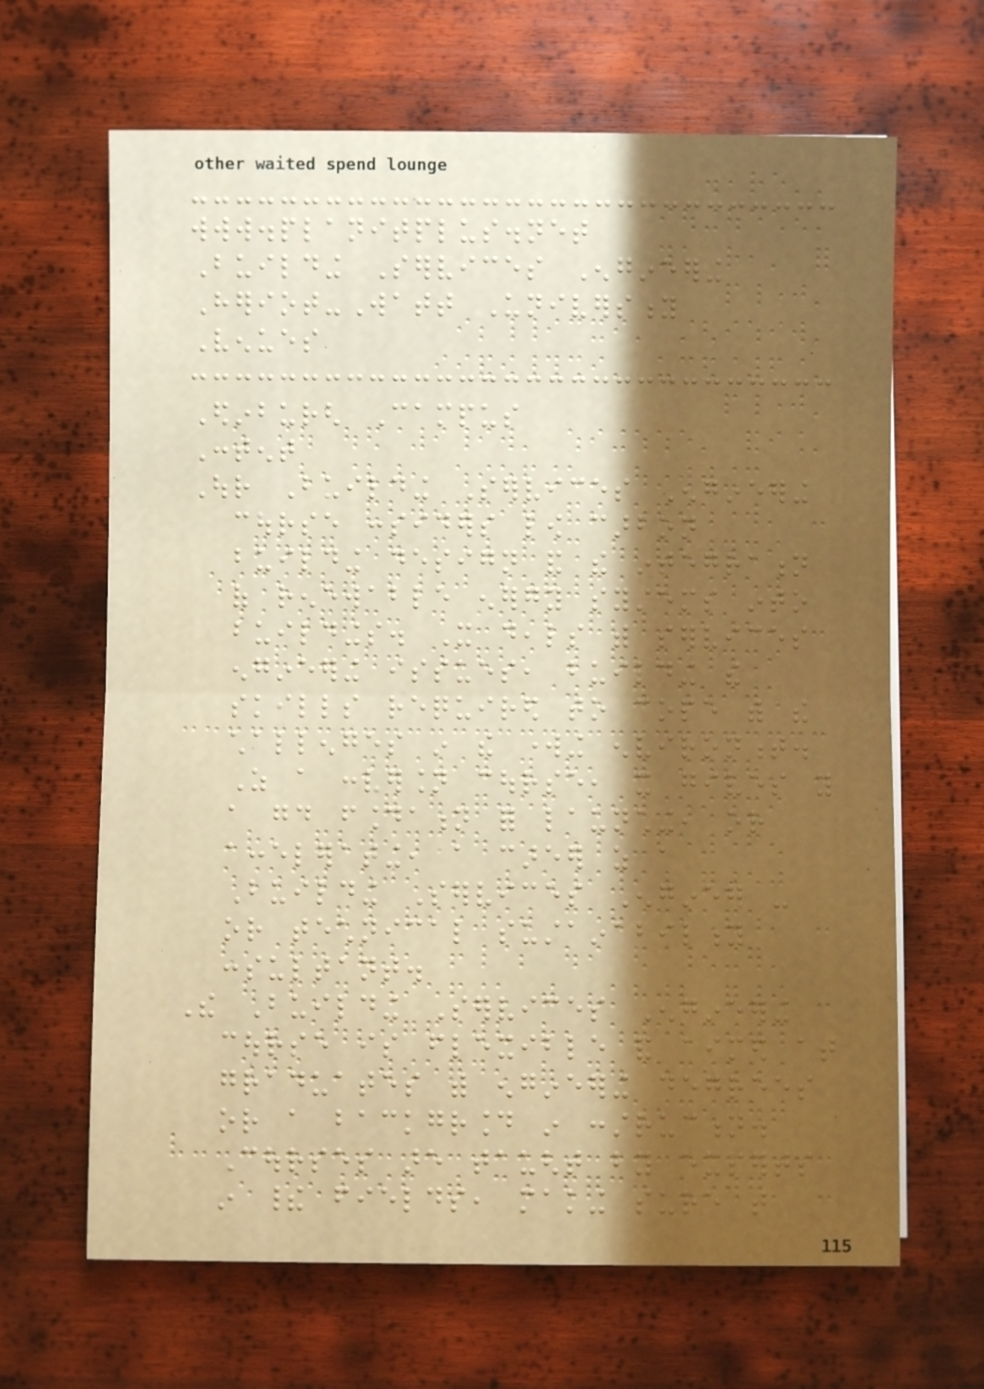www.planitplus.net
Building Services Engineering
Heriot-Watt University
Venues
Edinburgh Campus
Content
Our Building Services Engineering
course considers low carbon
building design and the integration
of renewable energy systems into
buildings. It deals with services
engineering issues, building the
skills required to cope with the
challenges in the working environment.
As a conversion course, it gives you
a good foundation for launching, or
accelerating, a career as a
Building Services Engineer -
or technical sustainability
consultant.
The Building Services Engineering
course is flexible and aimed at
graduates with engineering degrees
or a background in construction.
Courses are taught by experts
in their fields, making sure that
